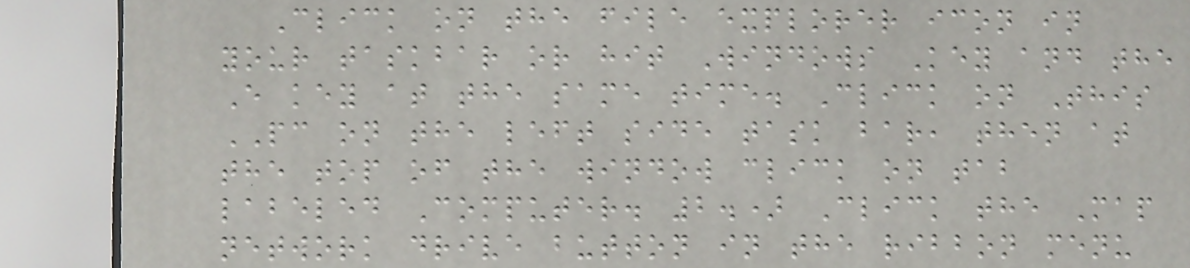Click on the file explorer icon in
your taskbar or hit Windows Key and the
E key at the same time. Click on This
PC on the left side task bar, then at
the top of the window click on tab
labeled Computer. 2.) Click the Map
network drive button in the ribbon menu
